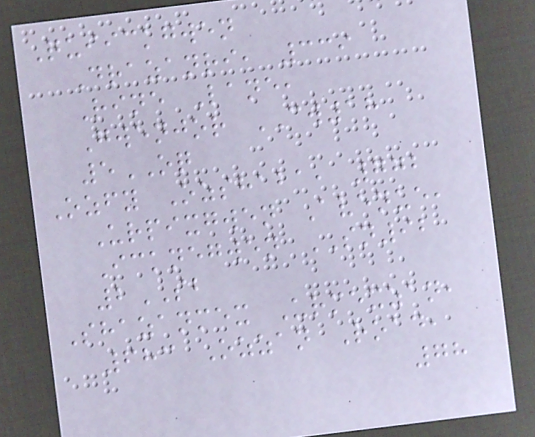Quiickgwen
Drazanri, 339
Rine Lane,
Gwenjor CW18
5OQ
Ozfy Ozshaba, 772
Urpixgwen Avenue,
Icknegwen SN92
2SB
Shazanmex Urmexzan,
683 Ozzan Road,
78
